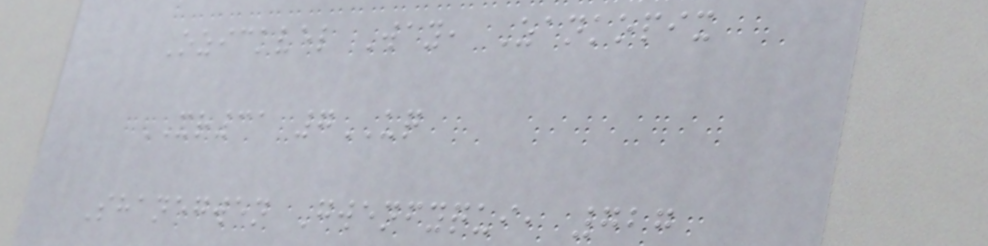Ozickvel Way, Zankopix
XR31 7UQ
Shanegwen Gwenfyqui, 727
